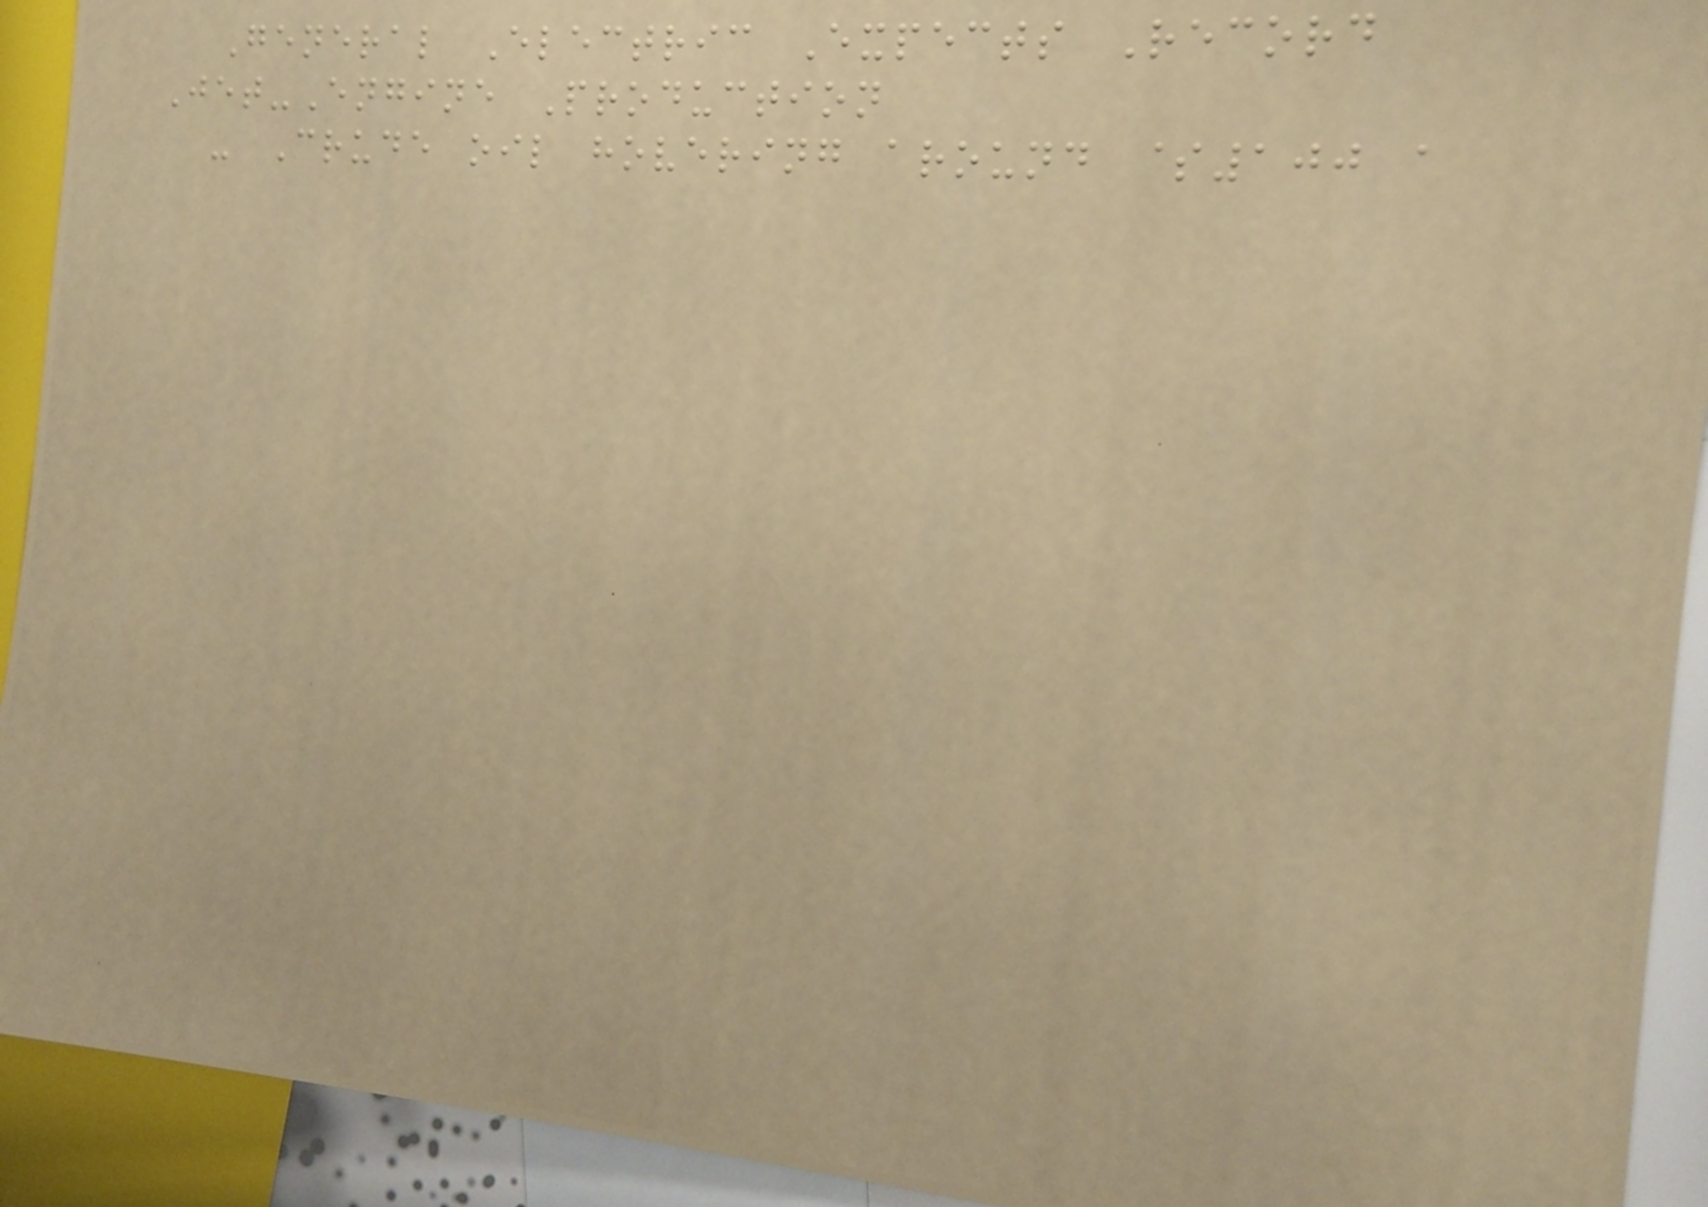General Electric Expects Record
Jet-Engine Production
- Crude oil hovering around $100 a
